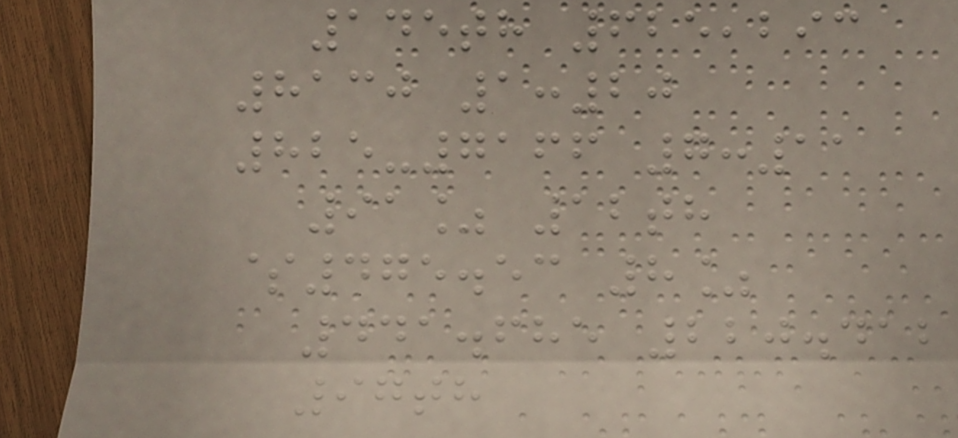145th 625,293
8130 1:20
825-7166 7:11
91% 12th
$475.53 8%
441.685 220.412
97th
